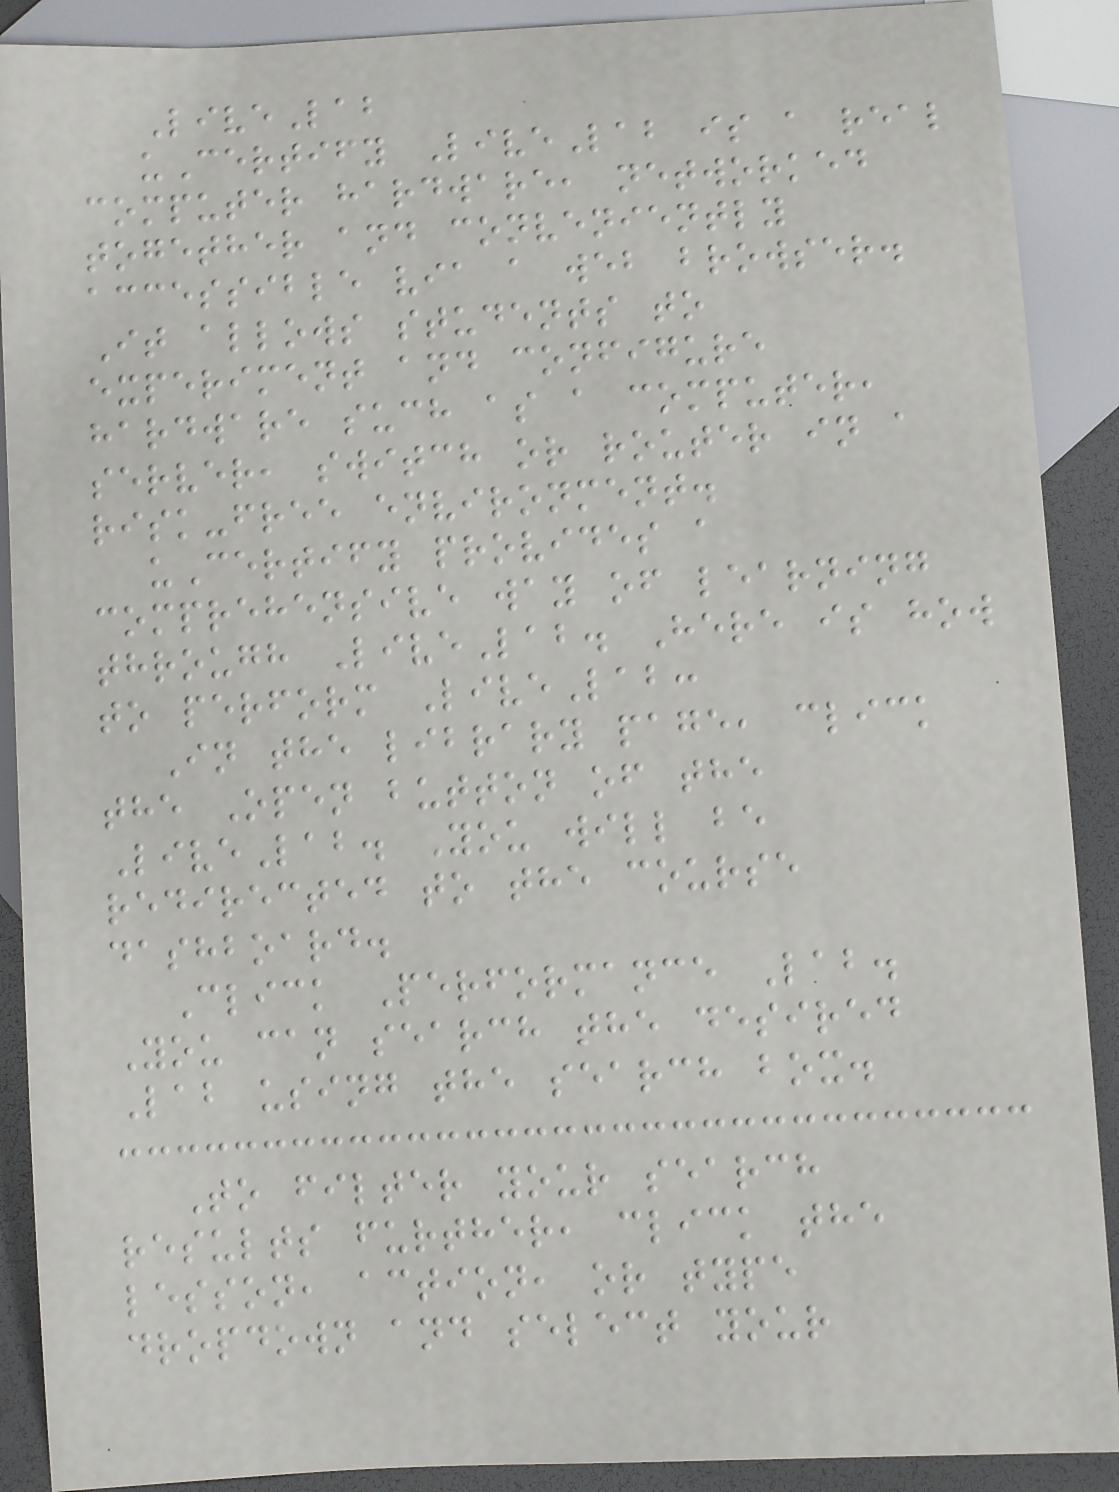LiveLab
uCertify LiveLab is a real
computer hardware, networked
together and conveniently
accessible via a web browser.
It allows students to
experiment and configure
hardware such as a computer,
server, switch or router in a
risk-free environment.
uCertify provides a
comprehensive way of learning
through LiveLab. Here is how
to perform LiveLab:
In the library page, click
the Open button of the
LiveLab. You will be
redirected to the course
dashboard.
Click Performance Lab.
You can search the desired
Lab using the search box.
To filter your search
results further, click the
lesson, action, or type
dropdown and select your
